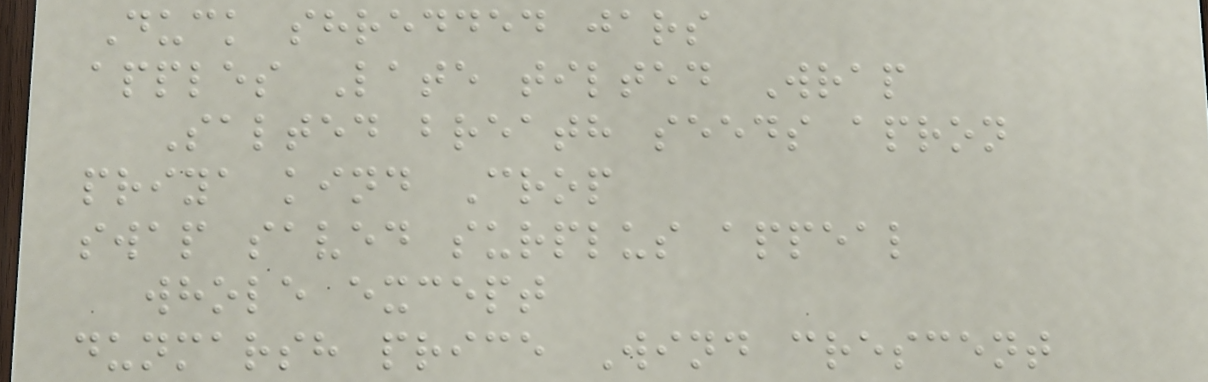Duck shredded jars
apples Late tilted Wrap
Salted breath seeds apron
priya kind Crop
swap saved surplus appeal
whole except
dunmarsh price Wind crescent
